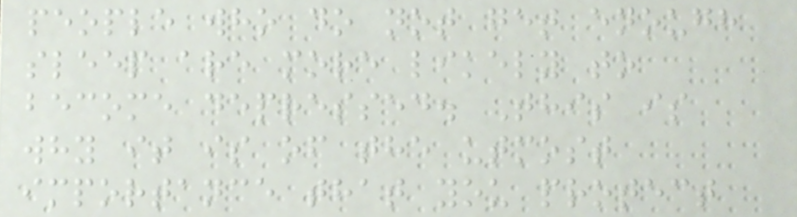people who do not get enough
sleep are more likely to
become depressed. This is
why it is of the utmost
importance that you protect
